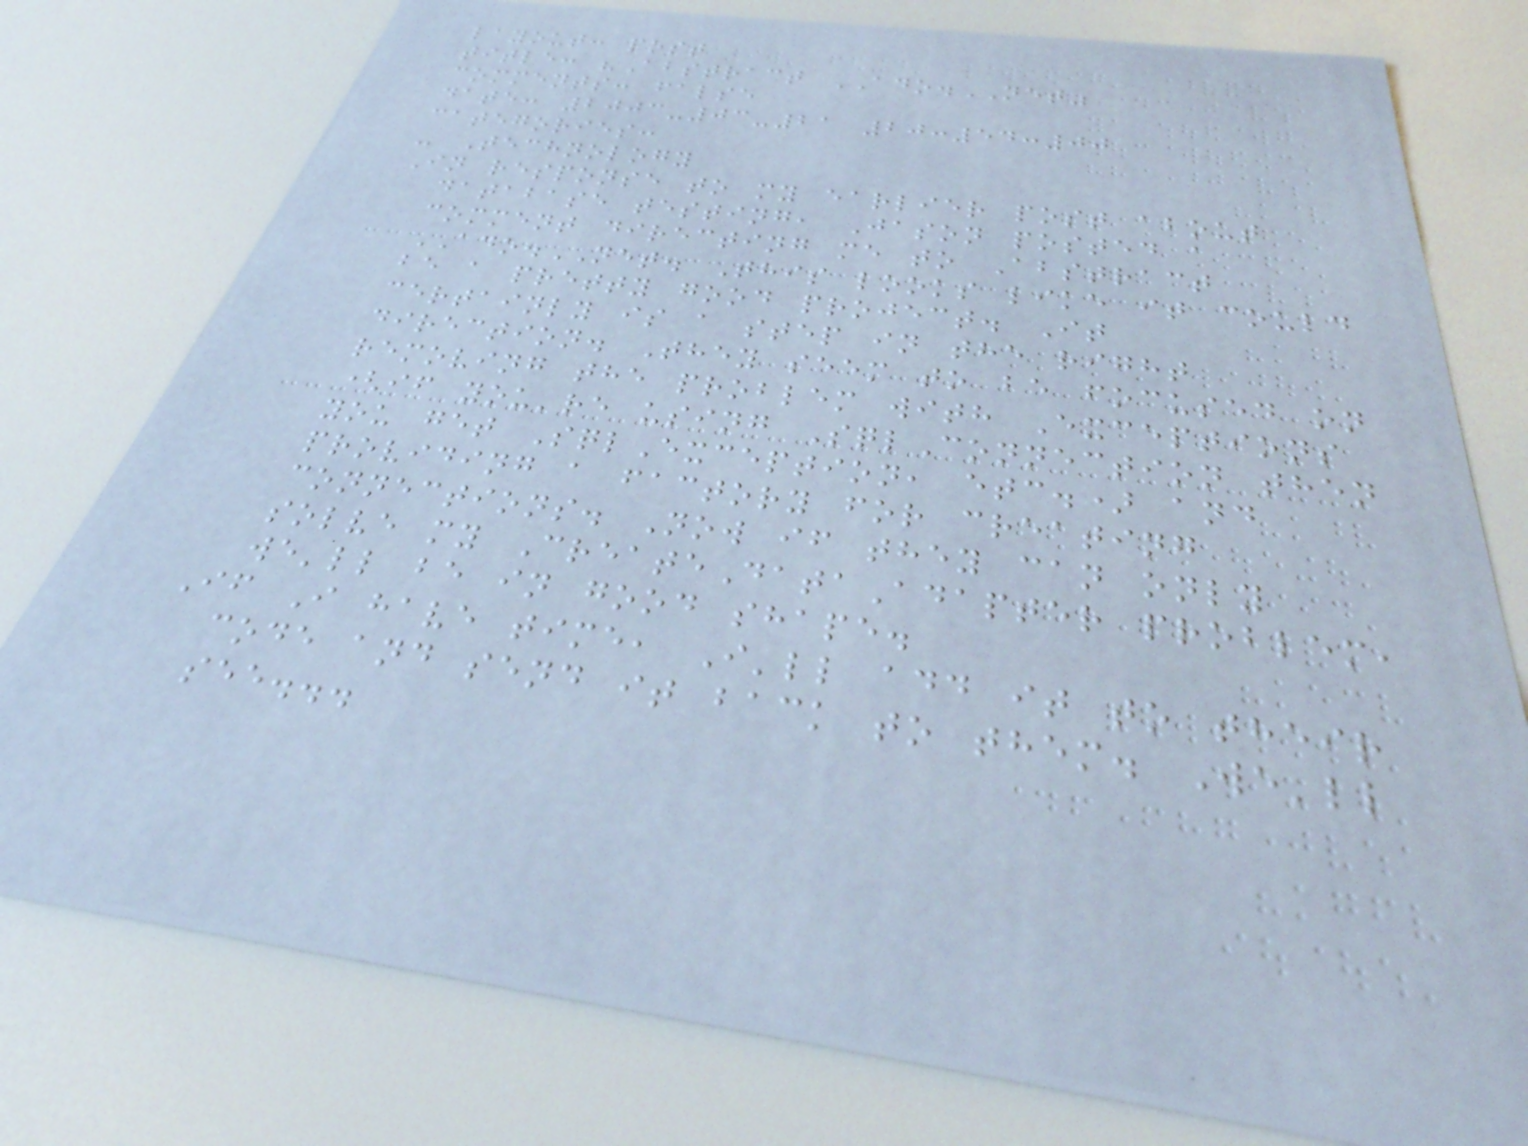layout: post
title: "Abstract ADO.NET"
comments: false
date: 2003-03-21 20:54:00
categories:
- Technology
In response to my earlier post about
database testing, Jason posted a
comment directing me to Abstract
ADO.NET. This looks like it could
be a pretty good project. It
certainly is a step in the right
direction. They seem to be focused on
removing the problem with Exceptions
(if you're using SqlConnection then
you get SqlException, etc.) and
providing a factory for creating
connections. Now if they can only
solve my CreateDataAdapter problem,
we'll be in good shape.
If I have time, I'll add it to their
code and send it back to them. We'll
see...
